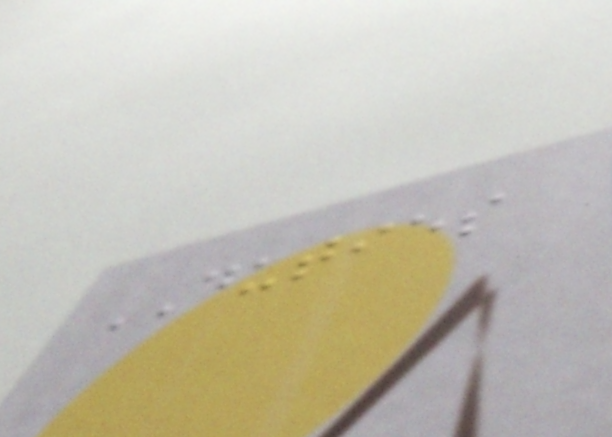DUTIES
